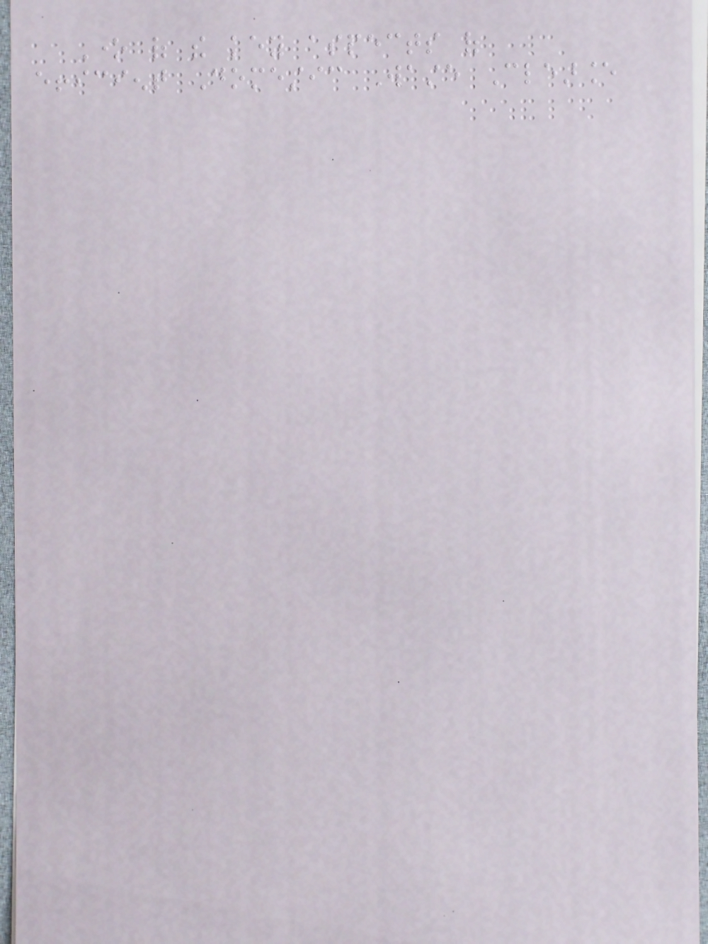One of the key aspects of
efficient Domestic Waste Clearance
